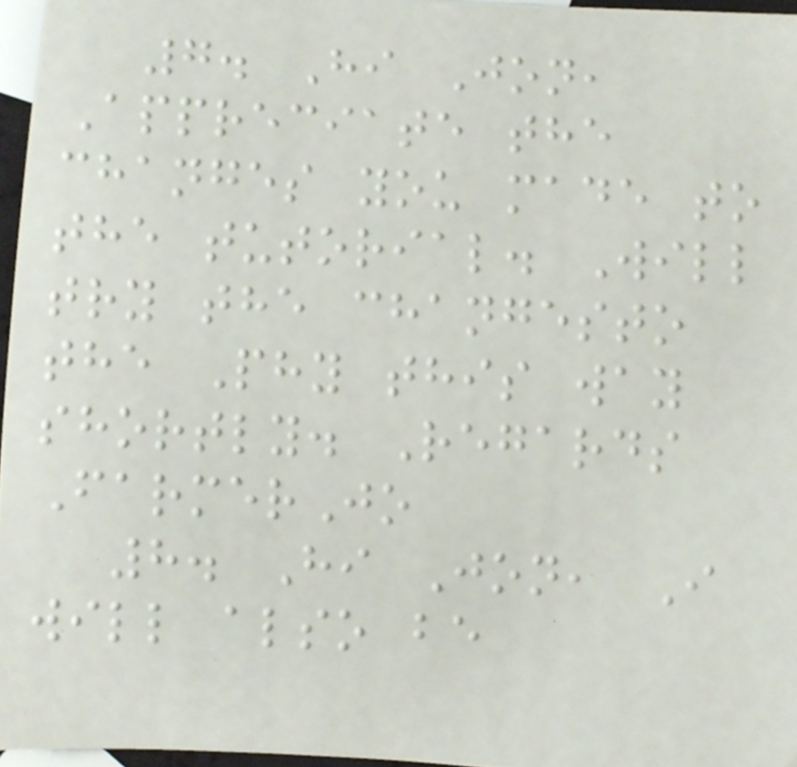7. Hi Jon,
Appreciate the
changes you made to
the tutorial. Will
try the changesto
the Phy this way
shortly. Regards
FarmerJo
8. Hi Jon, I
will also be
